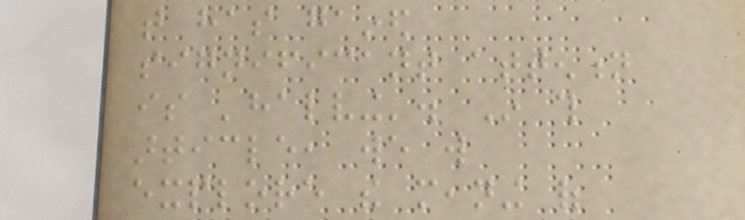that has gained
significant attention
is 'halving'. In this
article, we will
explore the meaning of
